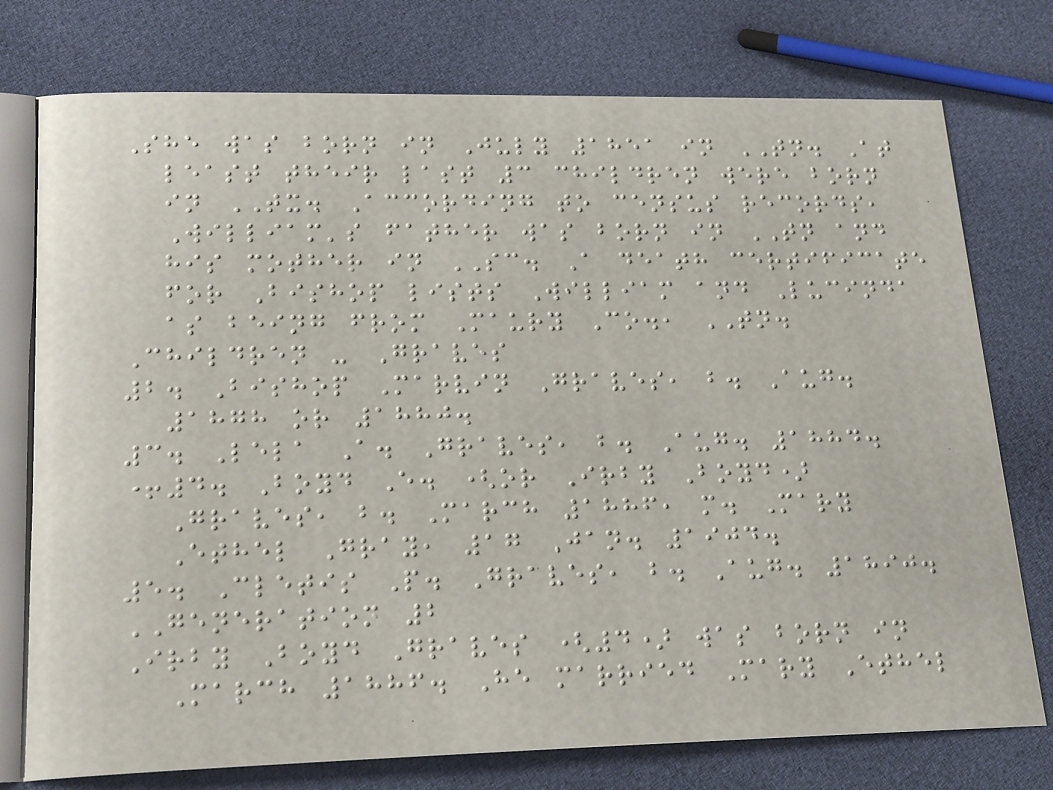She was born in July 1851 in TN. At
least their last 3 children were born
in TX. According to census records,
William's father was born in TN and
his mother in SC. A death certificate
for Bishop lists William and Lucinda
as being from Maury Co., TN.
Children - Graves
2. Bishop Marvin Graves, b. Aug.
1878 or 1880.
3. Lela A. Graves, b. Aug. 1884.
+4. Boyd E. (or Irby Boyd)
Graves, b. March 1886, m. Mary
Ethel Gray, 17 Jan. 1904.
5. Cletis P. Graves, b. Aug. 1890.
GENERATION 2
Irby Boyd Graves (4) was born in
March 1886. He married Mary Ethel
